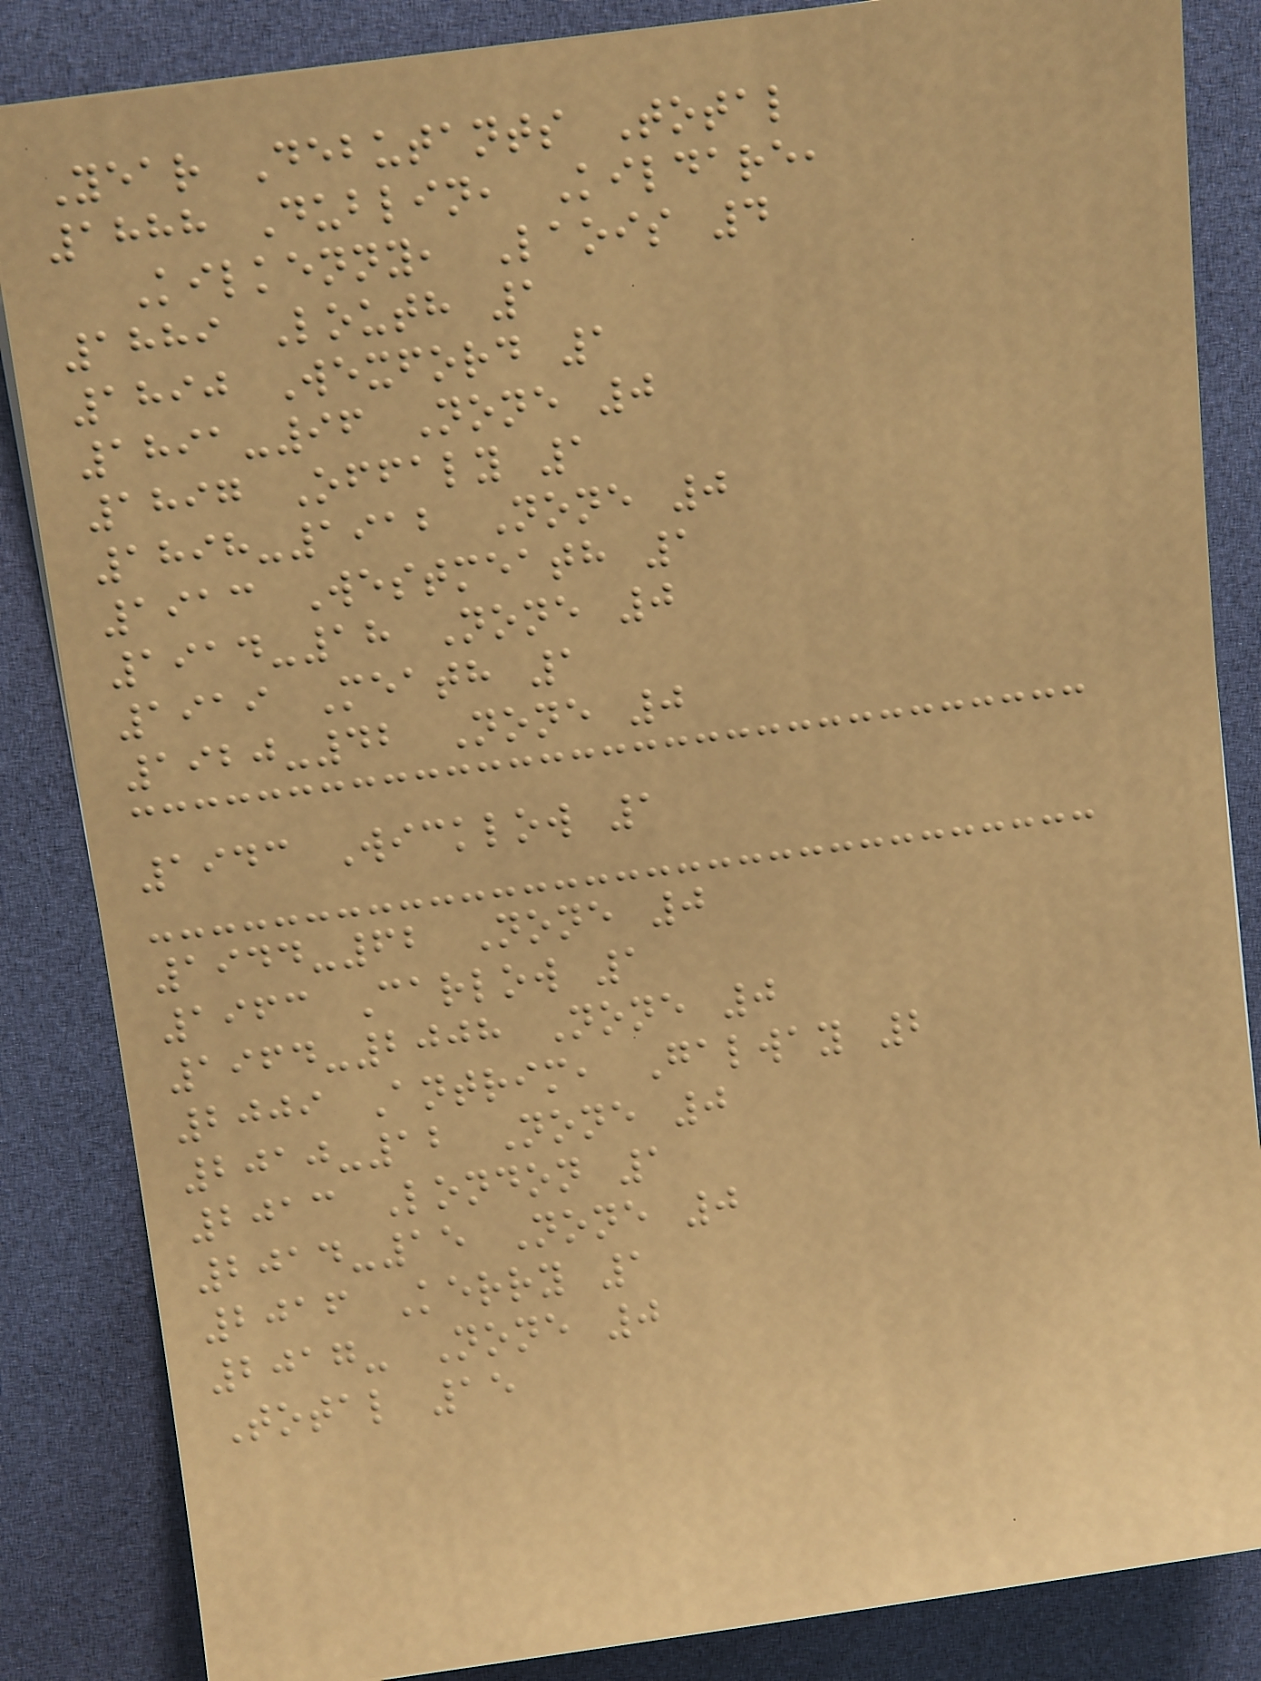Year Debutants Total
1888 Dublin, Kildare,
Kilkenny, Laois 4
1889 Louth 1
1890 Wexford 1
1891-96 None 0
1897 Offaly 1
1898-1912 None 0
1913 Westmeath 1
1914-18 None 0
1919 Meath 1
1920-42 None 0
1943 Wicklow 1
1944-62 None 0
1963 Carlow 1
1964-2008 None 0
2009 Antrim, Galway 2
2010-12 None 0
2013 London 1
2014-15 None 0
2016 Kerry 1
2017- None 0
Total 15
